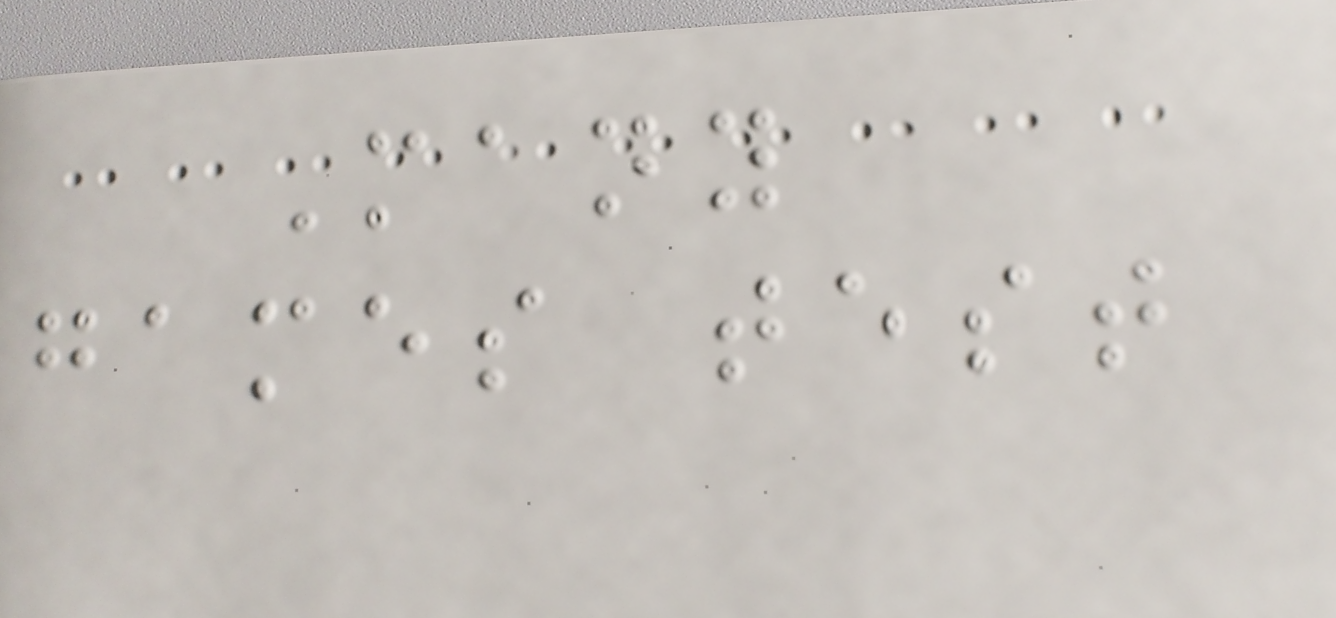Many
games test
